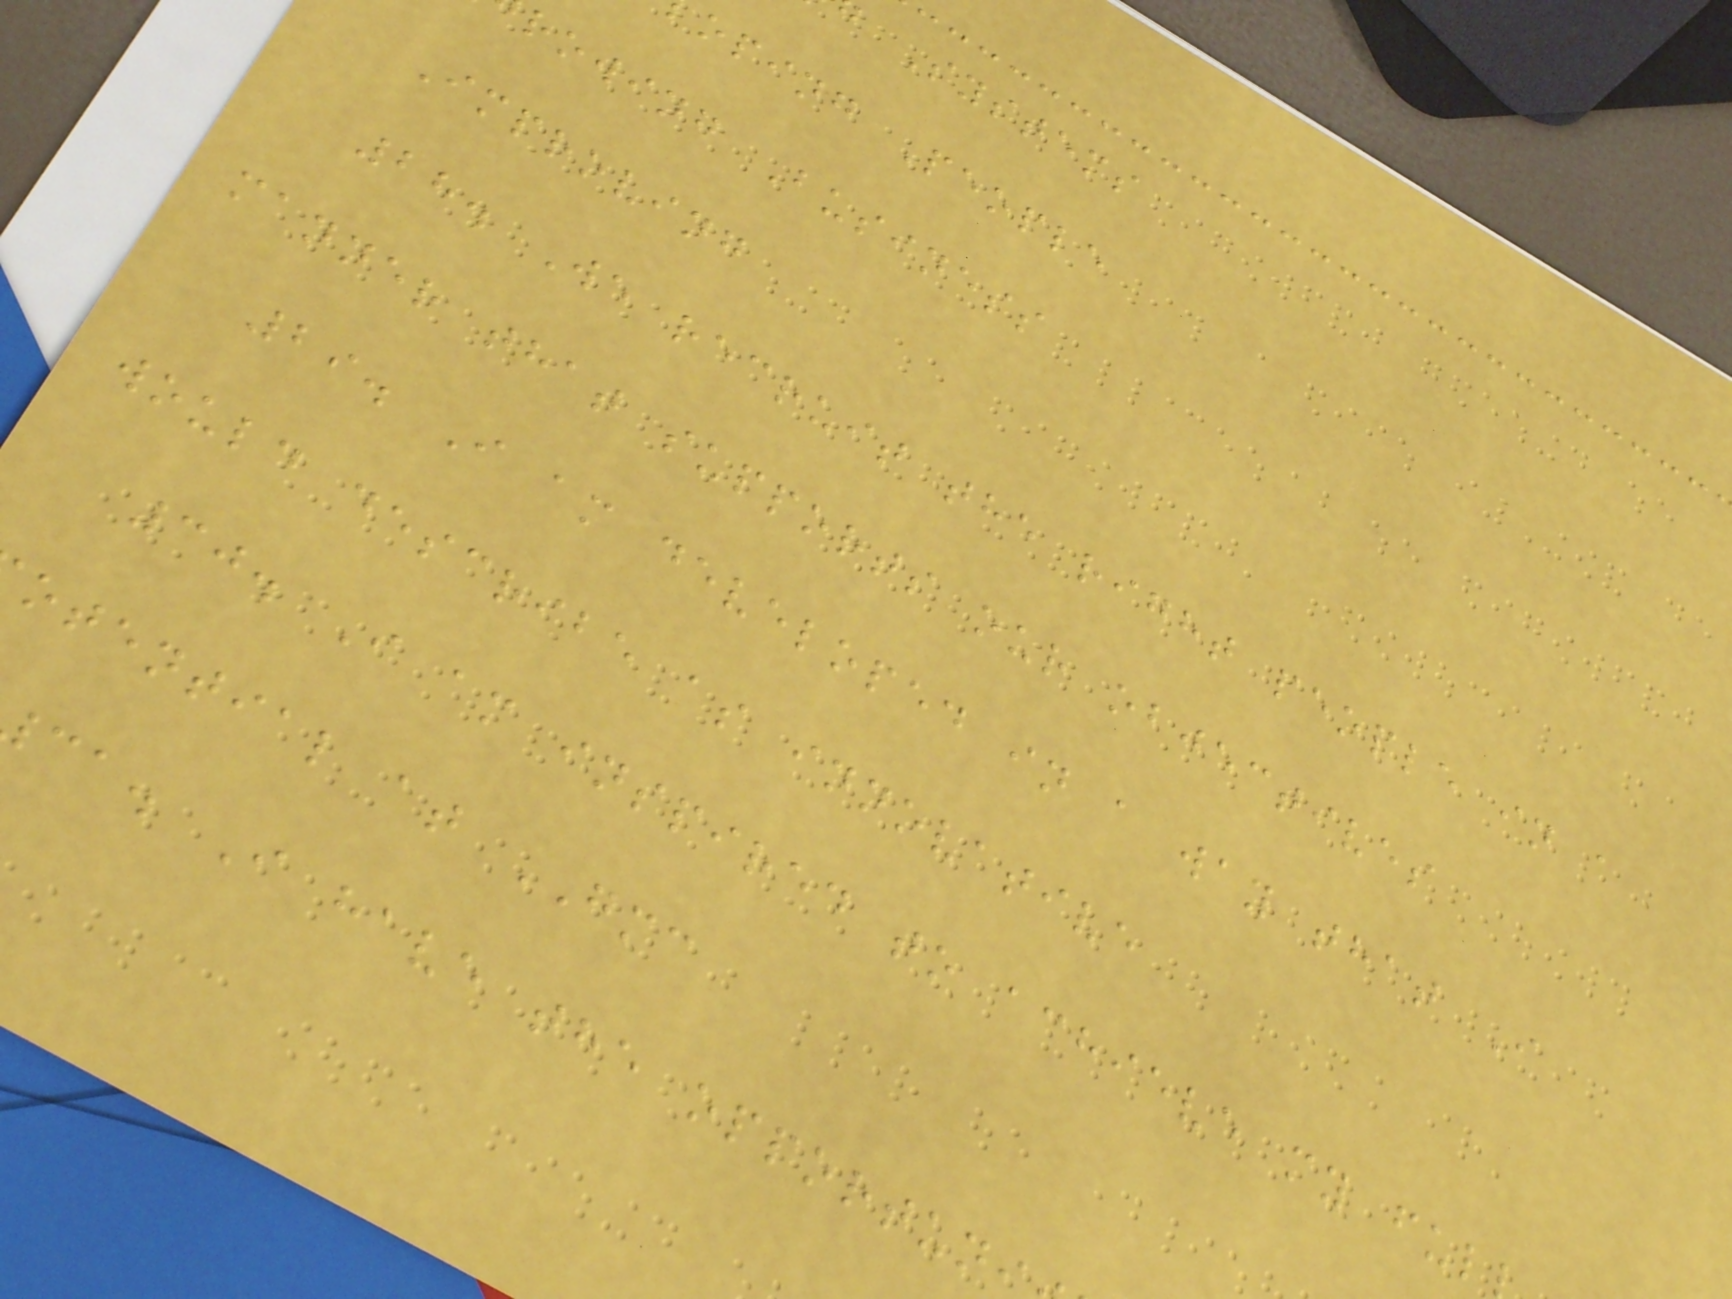Systems
oping People
rowing Business
Improving
28. We recruit the right people in a
manner that supports our objectives
29. I am developed in a way that I
would describe as innovative
30. I am inspired to achieve my ful
otential at GMC
ca. I have the opportun
